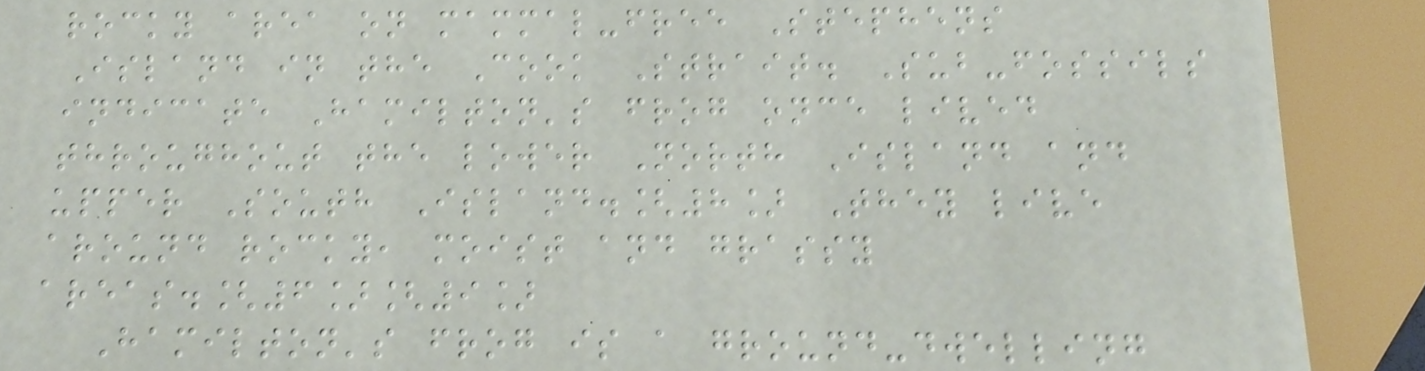rocky area on mammal-free Stephens
Island in the Cook Strait. Sub-fossils
indicate Hamilton's frog once lived
throughout the lower North Island and
upper South Island.[8] They live
around rocky, moist and grassy
areas.[6][9]
Hamilton's frog is a ground-dwelling
